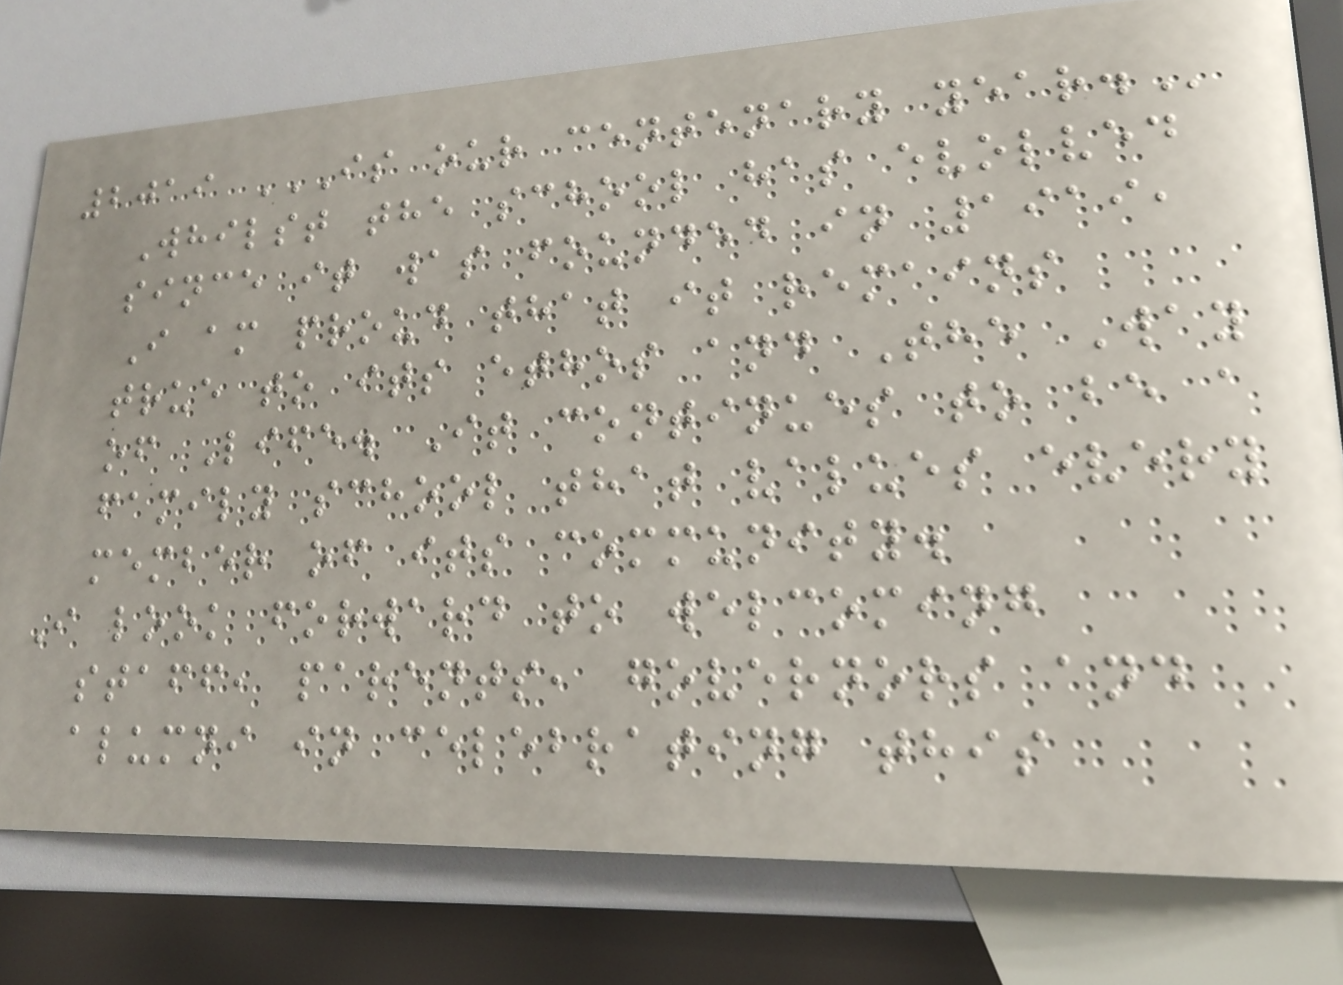2019 IS OUR CENTENARY YEAR.
Whilst the school has evolved
since it was founded in 1919,
I am proud that it remains
true to its ethos and The Way
of Life. It continues to be a
family school that values every
member of its community.
I look forward to welcoming
staff, parents, governors and
alumni in celebrating this
